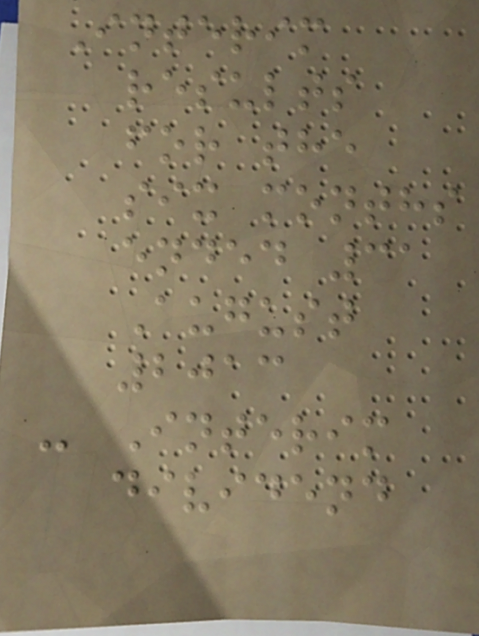Interim
results
for the
six months
ended 31
August
2013
- Interim
dividend
